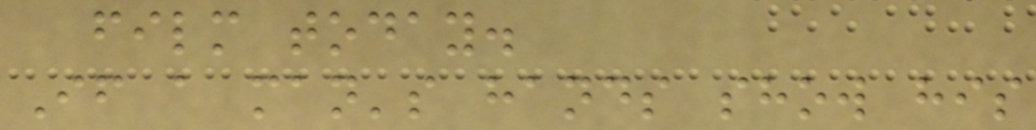film today.
If a man's hands show his
